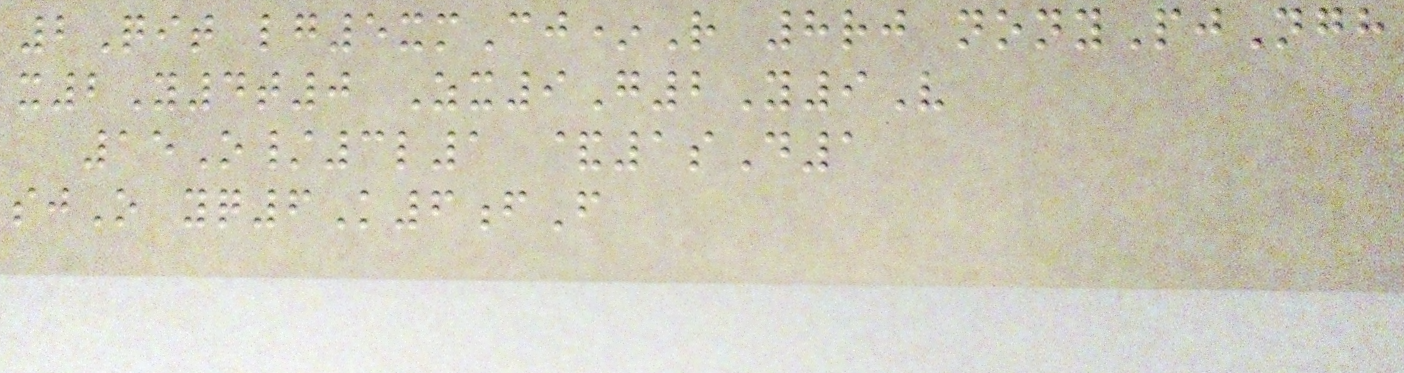2Qit lg5xmCj*R 8rj nonyPjNgh
x2Y4t0 Zx9G2Y9V
15O/3l1 &1sD1
sjO yq6K6fF
